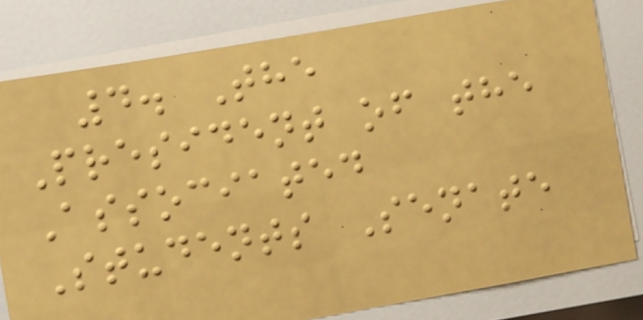4. The
President of the
Associated
Students Senate
